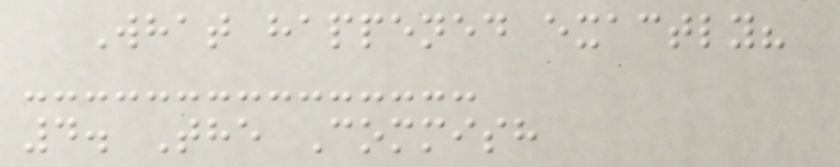What happened exactly?
4. The Commish
